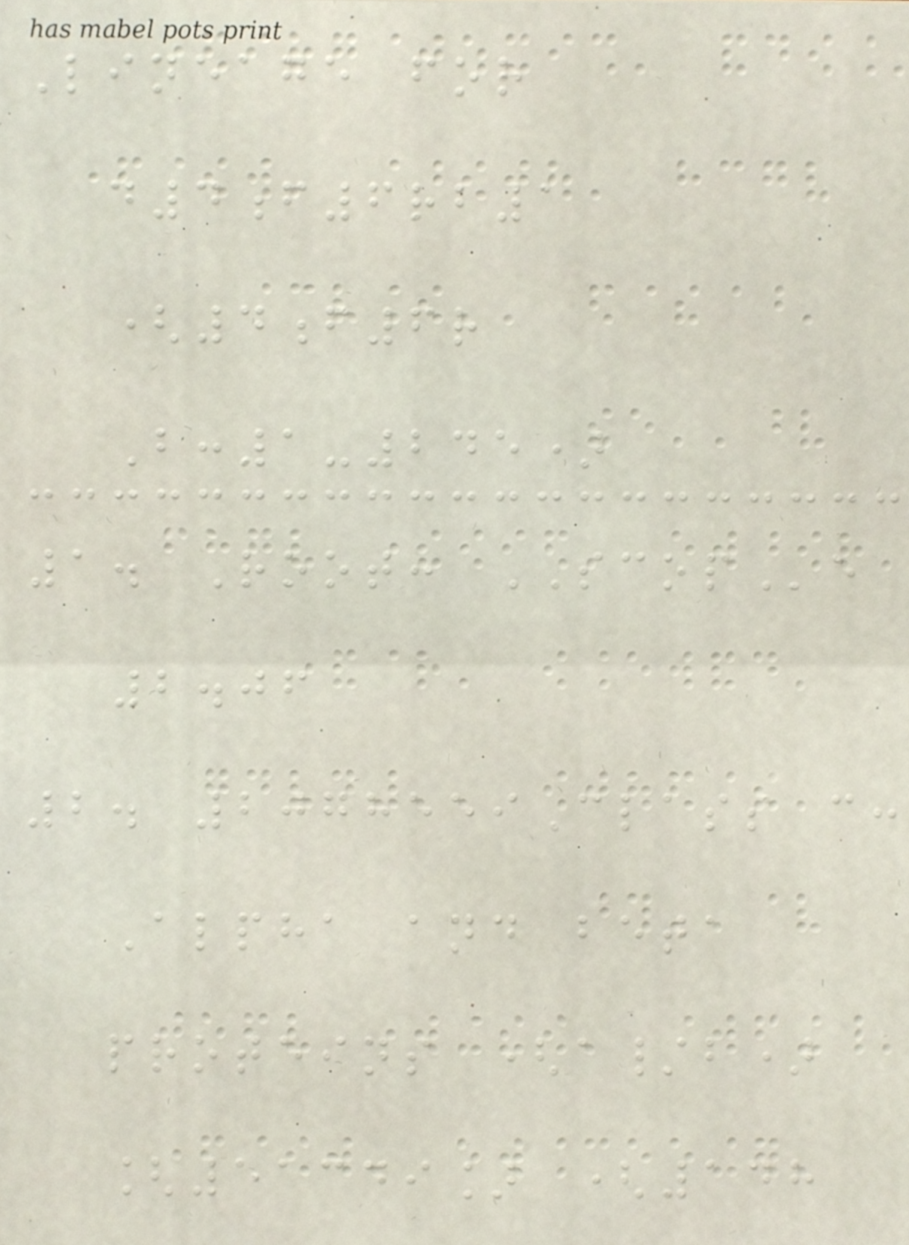Lineage for
d4f6rb1
(4f6r
B:1-245)
1. Root: SCOPe
2.06
2. 2078559Class c:
Alpha and beta
proteins (a/b)
[51349] (148
